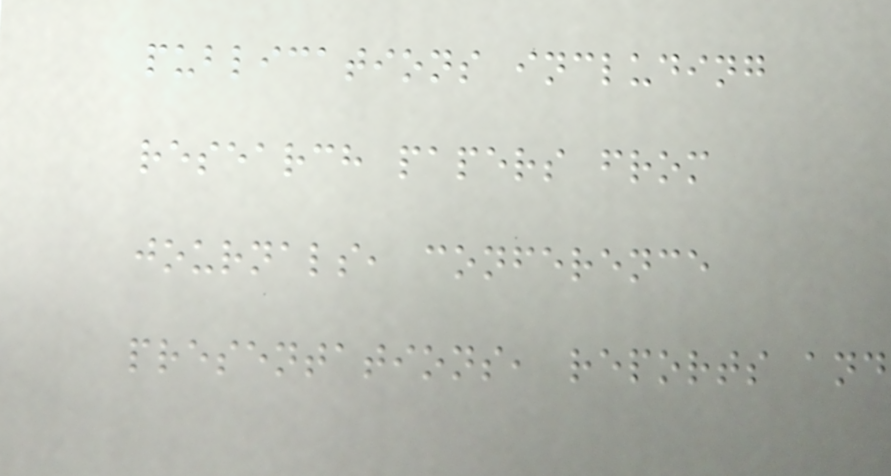publications including
research papers from
journals, conference
presentations, reports and
